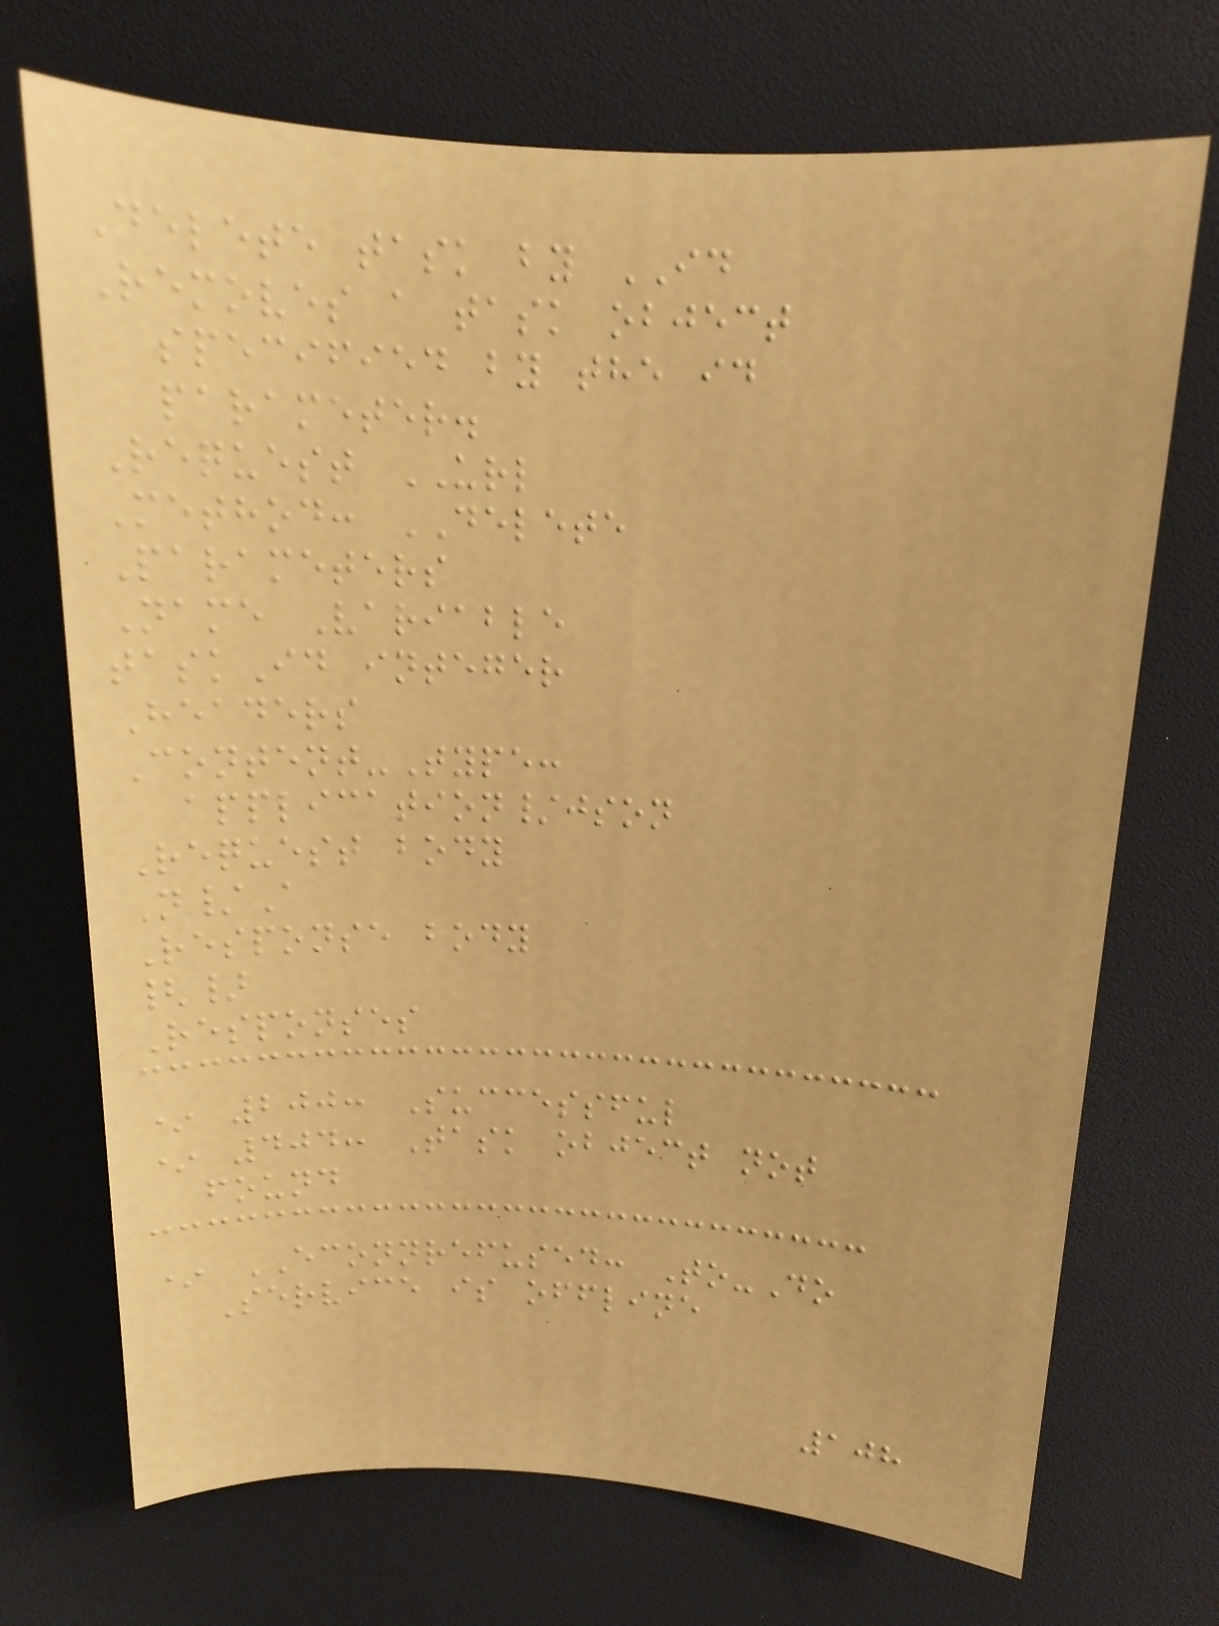Delete task by ID
Removes a task object
specified by the id
parameter.
Request URL
Method: DELETE
Parameters
Name Variable
taskId integer
Headers
Content-Type:
application/json
Request body
N/A
Response body
{}
Responses
* 200: Successful
* 404: Task object not
found
* ECONNREFUSED: To-Do
Service is offline
108
